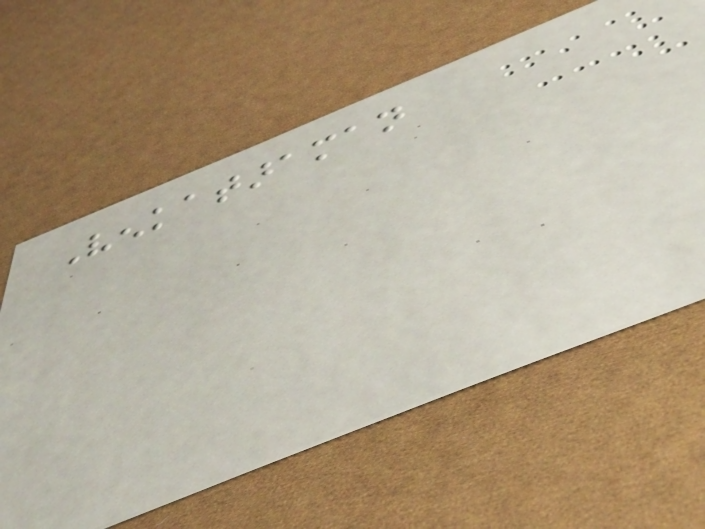Venkataraman
